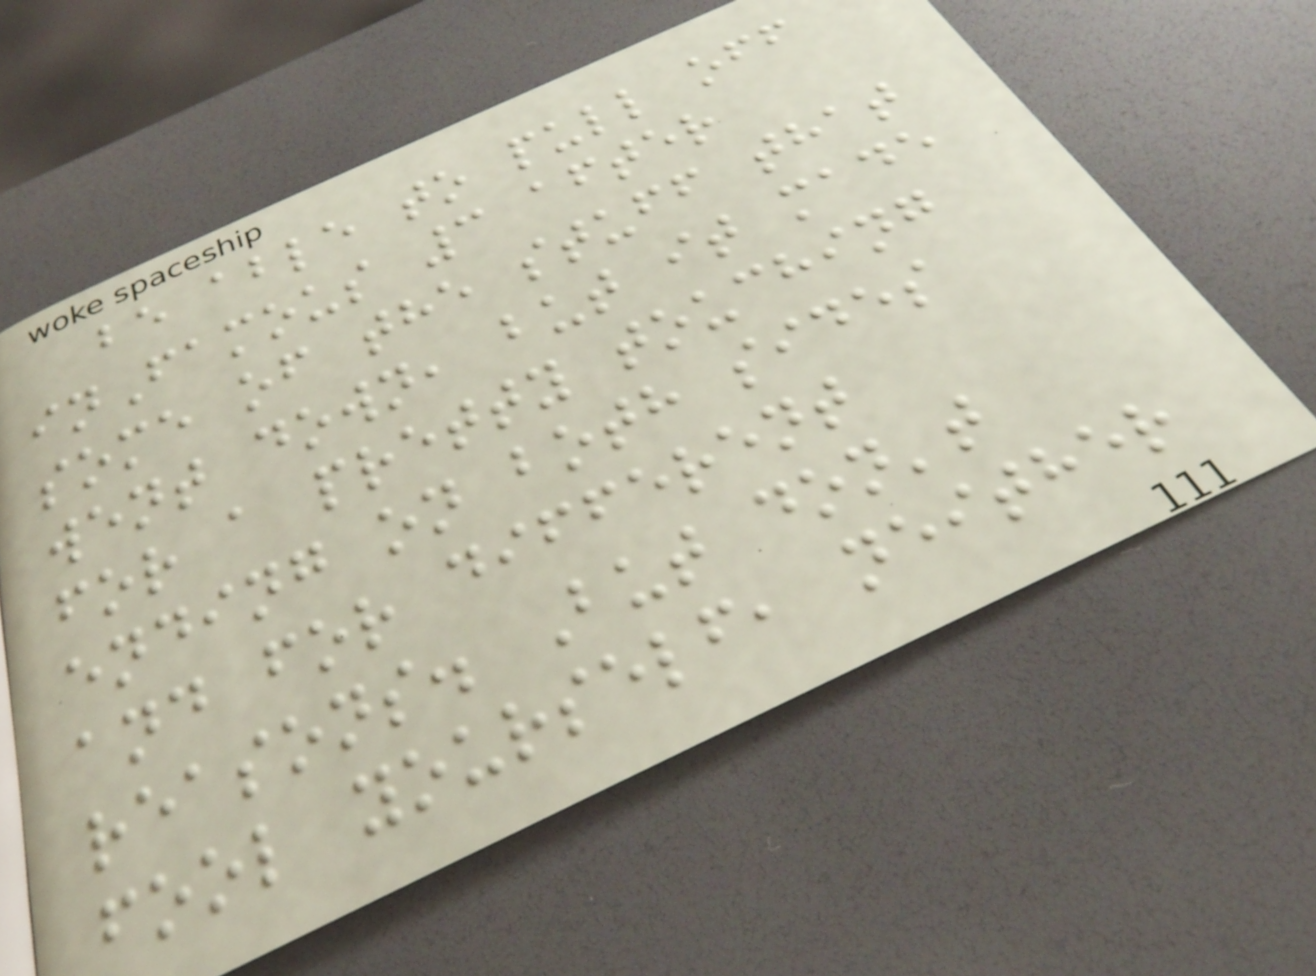be able to pull off
inFamous 3 after
some of the stuff that
went down, but it made
for a pretty touching
ending on both sides
and for different
reasons. But don't
fool yourself, neither
